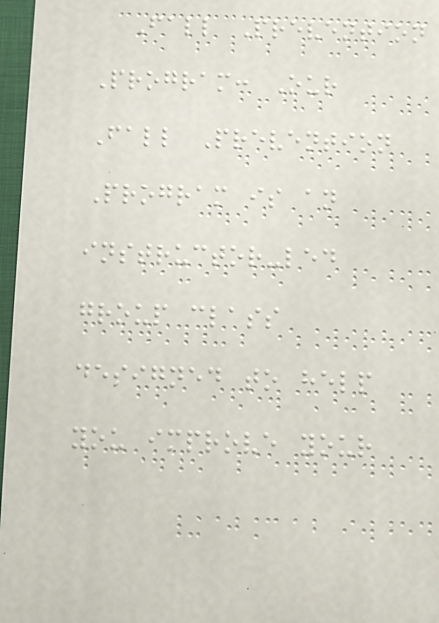Fall Prevention
Program: Our
Fall Prevention
Program is an
instructor-led
group class
designed to help
you improve your
